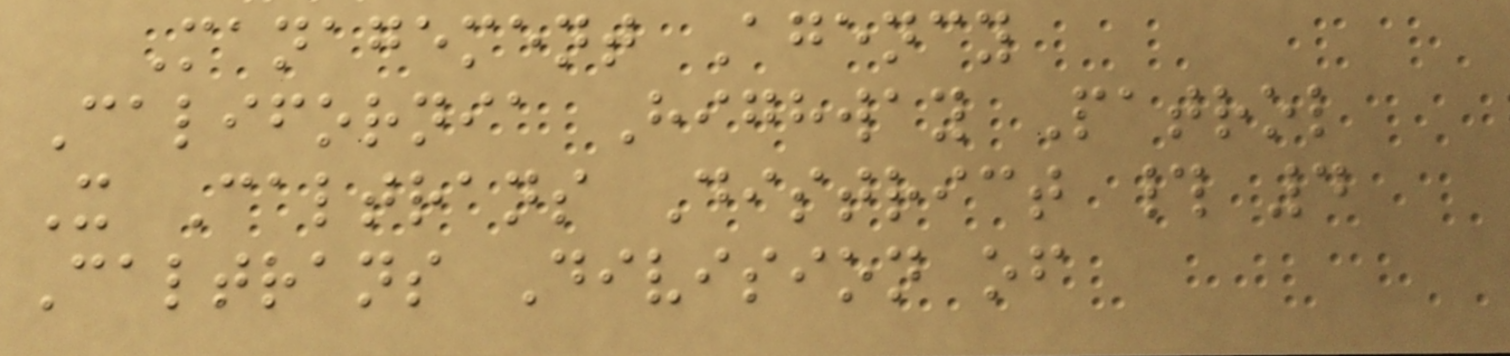Management Agency
California Highway Patrol
X Caltrans District # 4
Caltrans Division of
